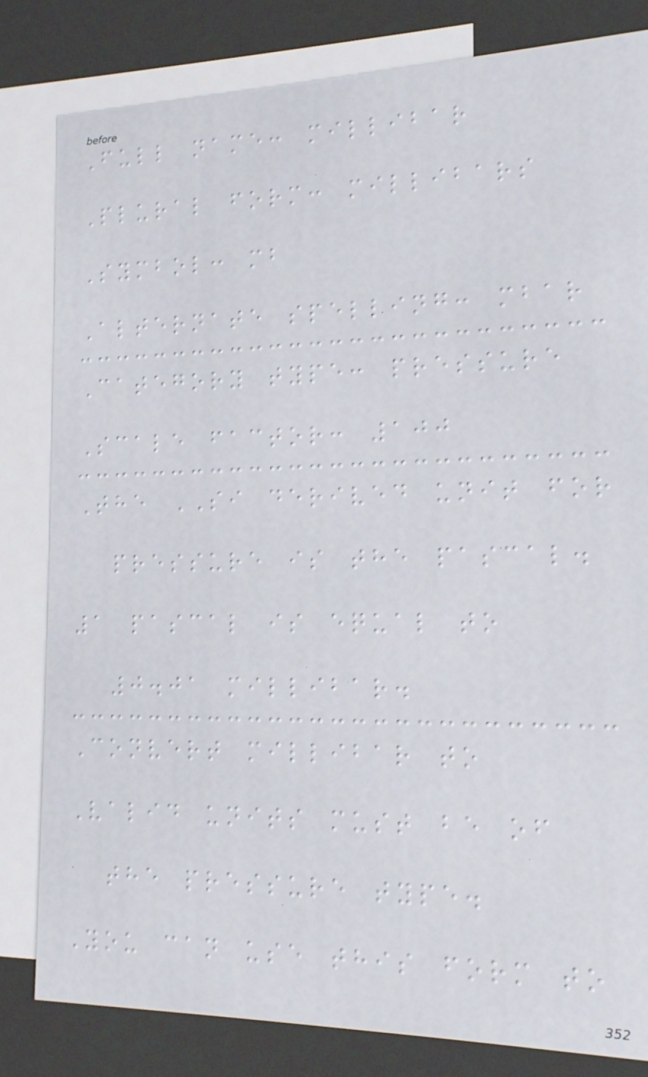Full name: millibar
Plural form: millibars
Symbol: mb
Alternate spelling: mbar
Category type: pressure
Scale factor: 100
The SI derived unit for
pressure is the pascal.
1 pascal is equal to
0.01 millibar.
Convert millibar to
Valid units must be of
the pressure type.
You can use this form to
